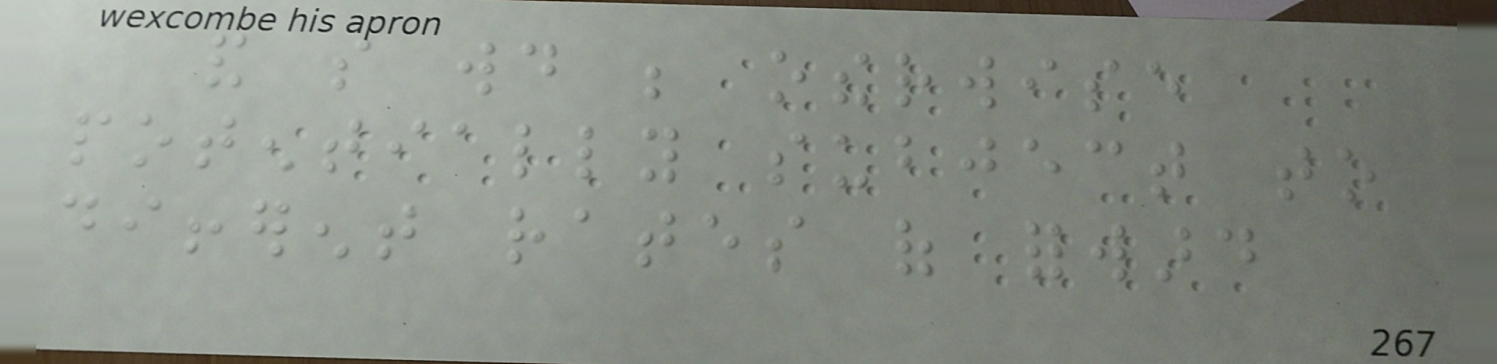and so would be otherwise
potentially subject to
different rates of forward
